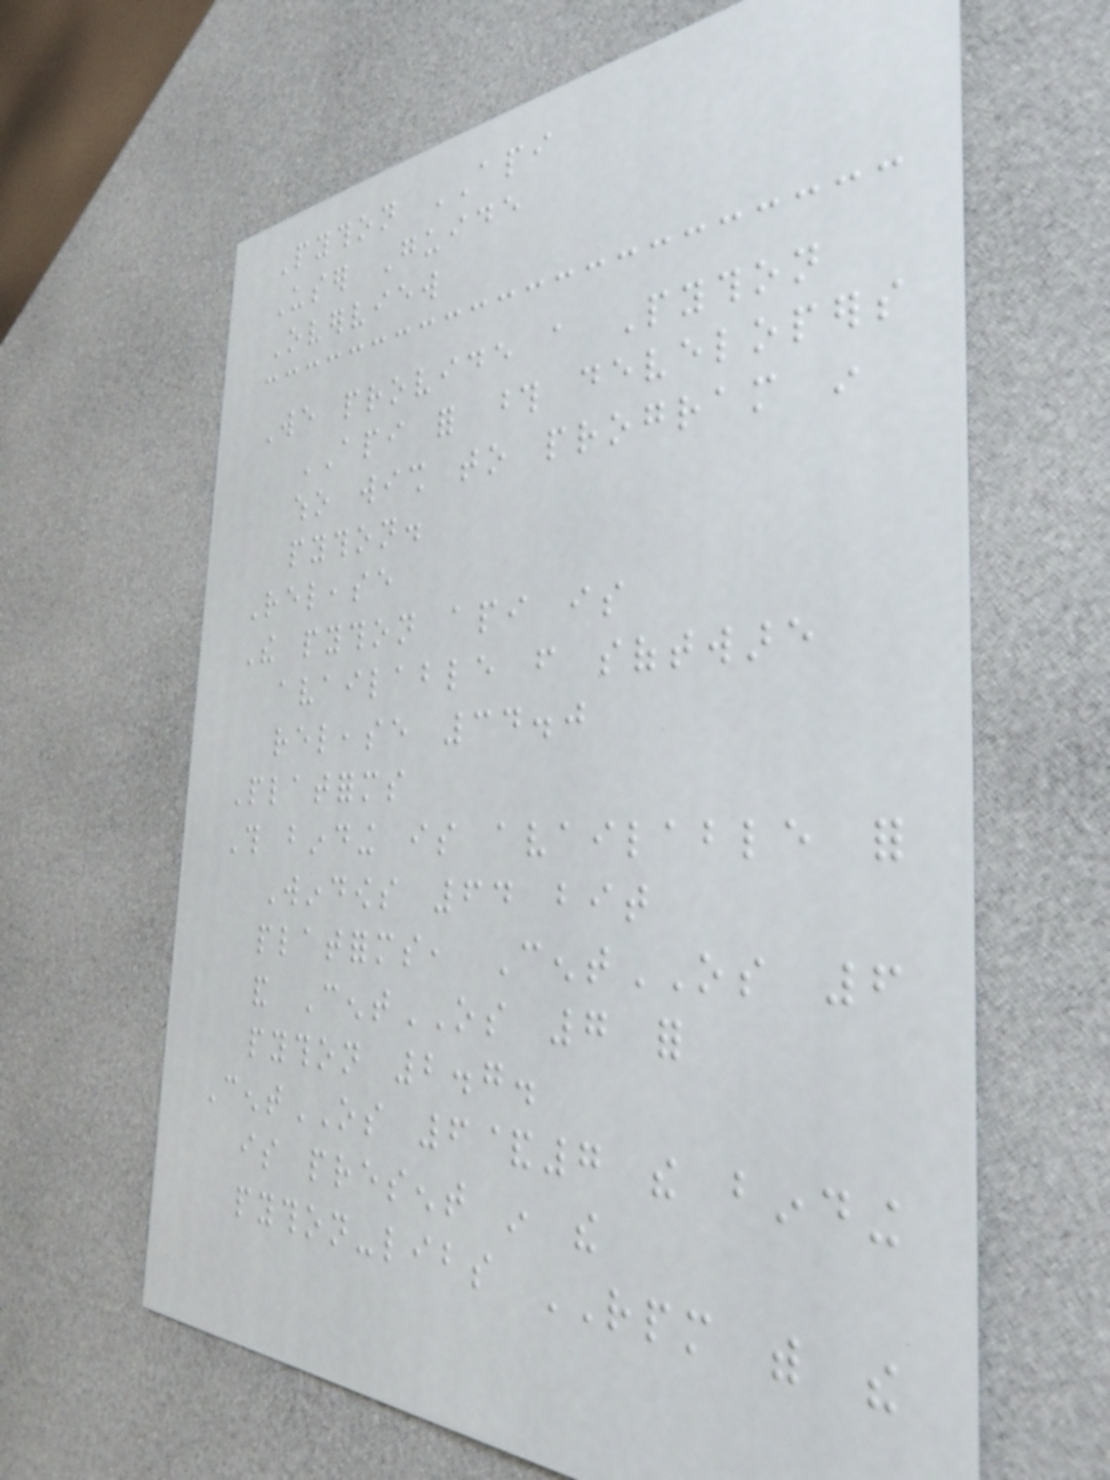Python API
User Guide
Overview
We provide a Python
API for those developers
who wish to program in
python.
Release
The python api is
available from software
release 34.0
Platforms
This binding is available for
Windows 64 bit
platforms, CentOS 6
and CentOS 7 for
python 2.7.
CentOS 6&7 the binding
is present in the
python-libs RPM with the
